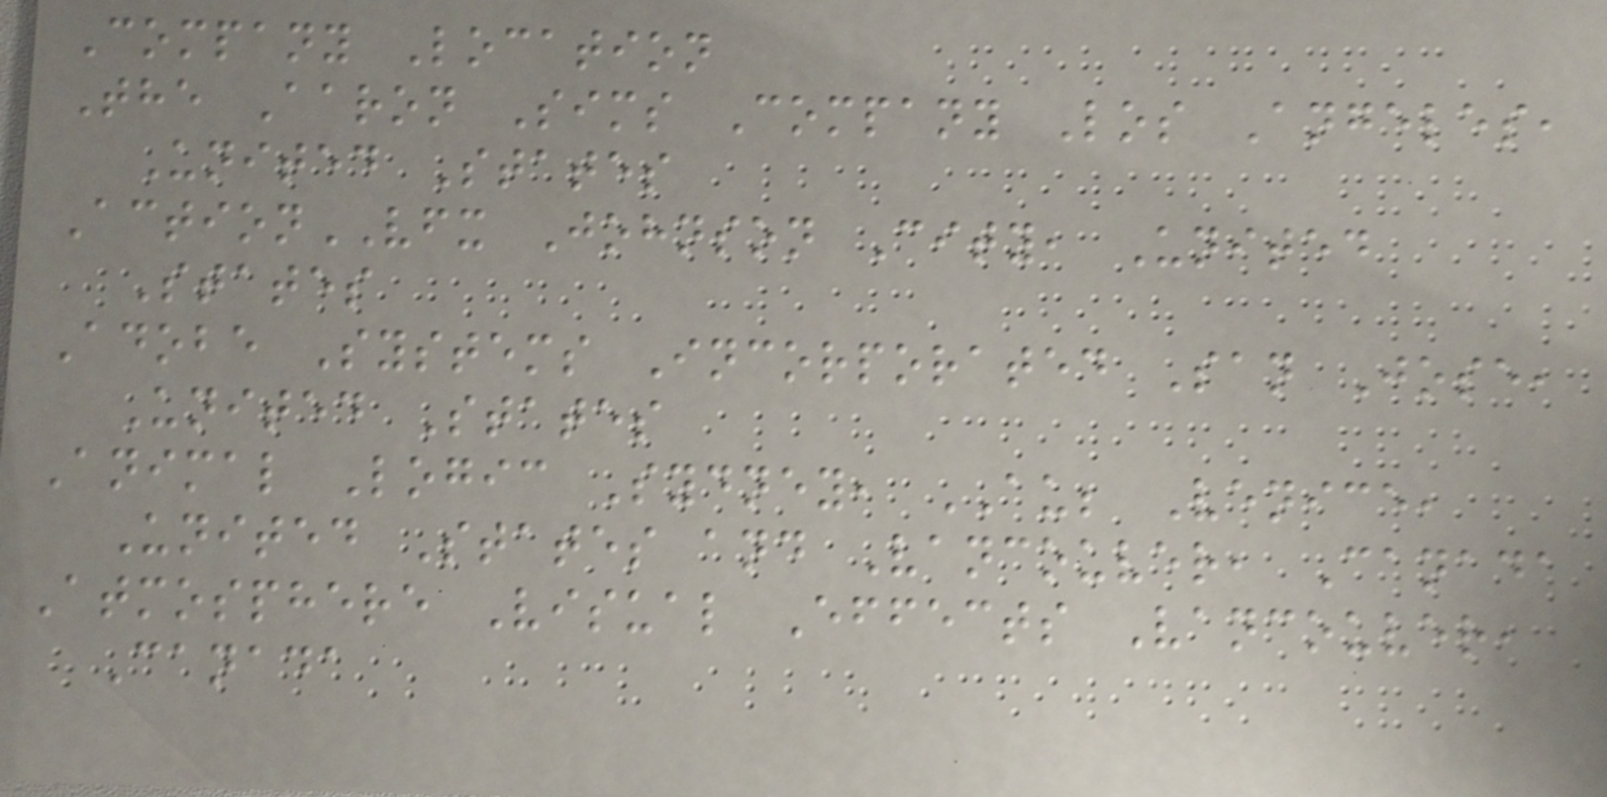Company Location
The Aaron Sims Company Los Angeles,
United States
ActionVFX Johnson City, United
States
Adobe Systems Incorporated San Jose,
United States
Animal Logic Sydney, AU; Venice,
United States and Vancouver, Canada
Atmosphere Visual Effects Vancouver,
Canada
